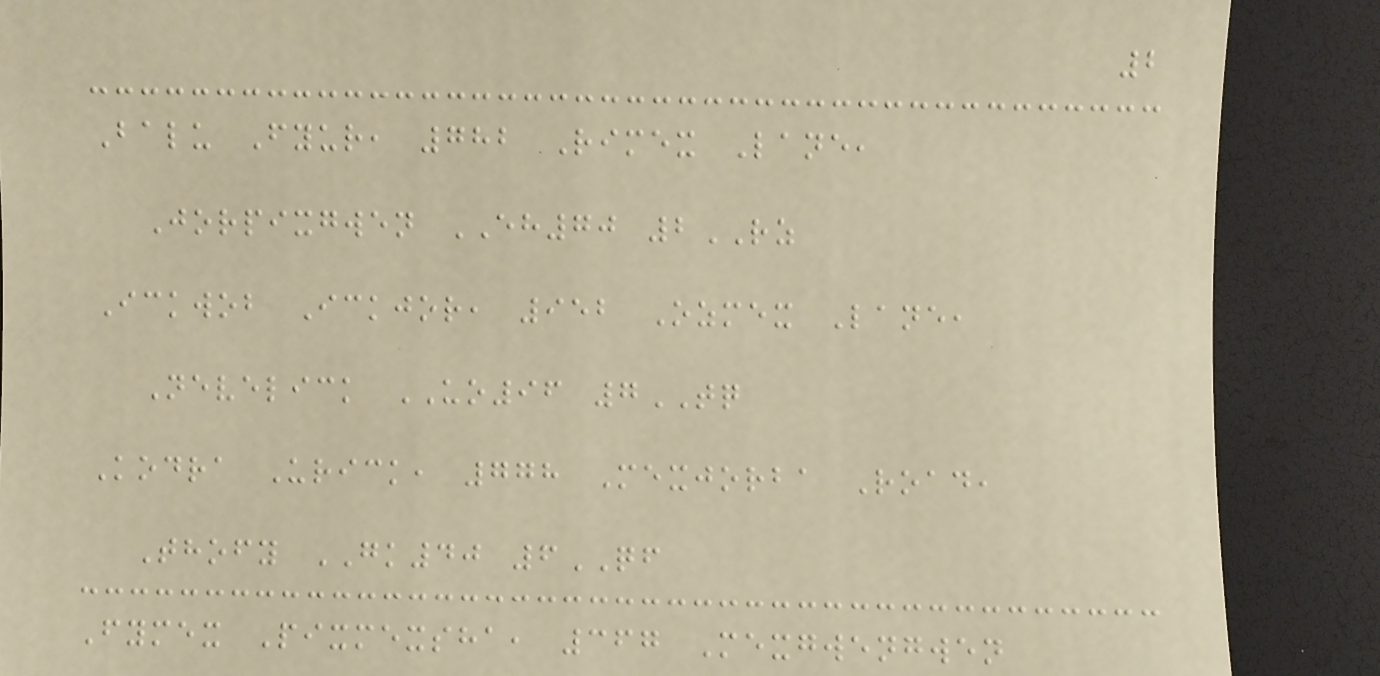2
Balu Fyur, 782 Rimex Lane,
Jorpixgwen EH70 2RZ
Ickwob Ickjor, 952 Ozmex Lane,
Nevelick UO96 7TQ
Kodra Urick, 778 Mexjorba Road,
Thofy GK40 6QF
Fymex Pixmexsha, 367 Mexgwengwen
